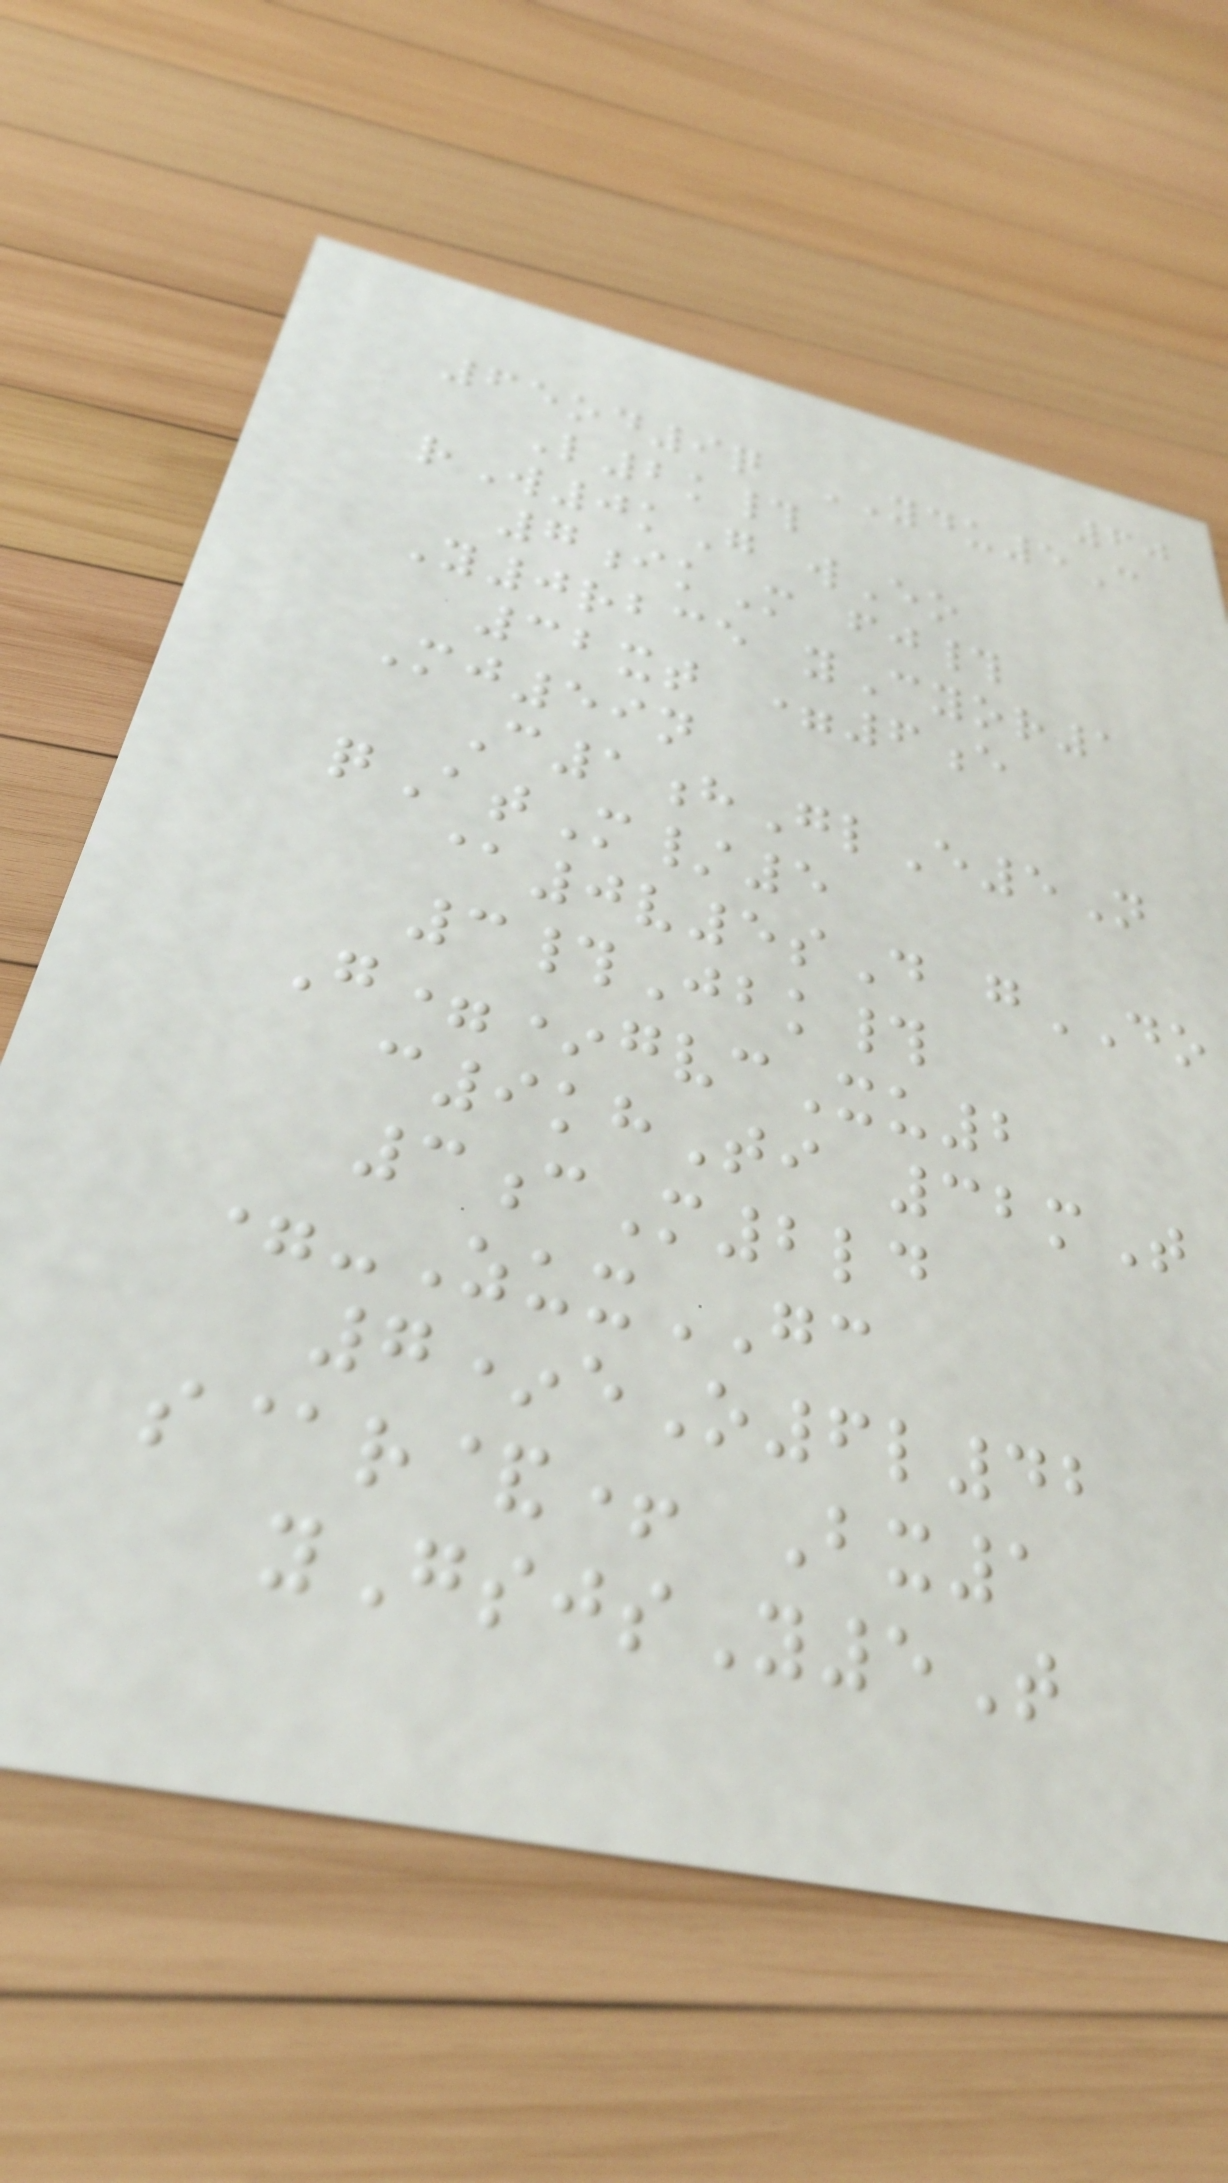60
65od9q YDU5C
L2k#
rW0kG wEo
7ikM fj#
Y0rbce yCyor1
32xt =6e
Mj59n
C1hGlE5N
qAtM/5
@0v5sD gDO
3#Jbk#
G=*gvcXu2
c9khTi 32mT
3cM2ld
=-ZuxGC
7*eO6l42
s@r&+ Bx1
yGsjsY5T
